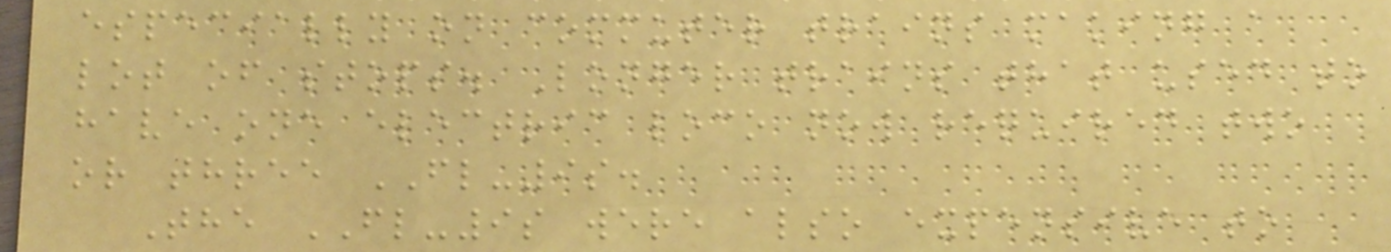especially on commuter trains making a
lot of stops. Longer trains that used to
have one electric loco now required two
or three FL-9s.
The FL-9s were also expensive to
